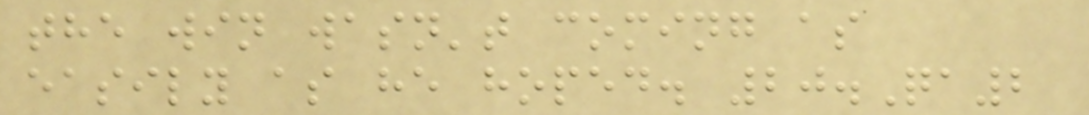the win wasn't coming as
easily as he hoped. 20.Qa2
